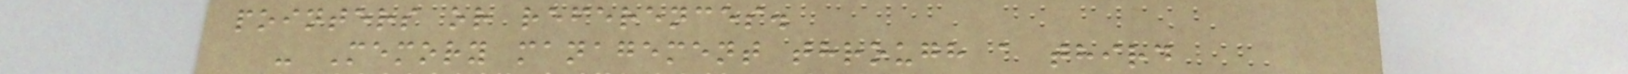pointers or references.
- Memory management through a third
